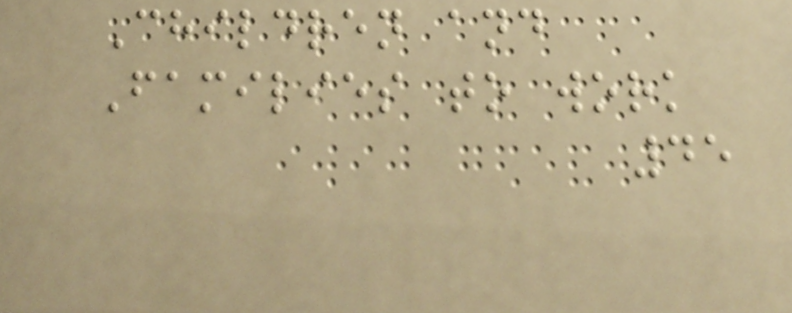Children and
Families to work
45
